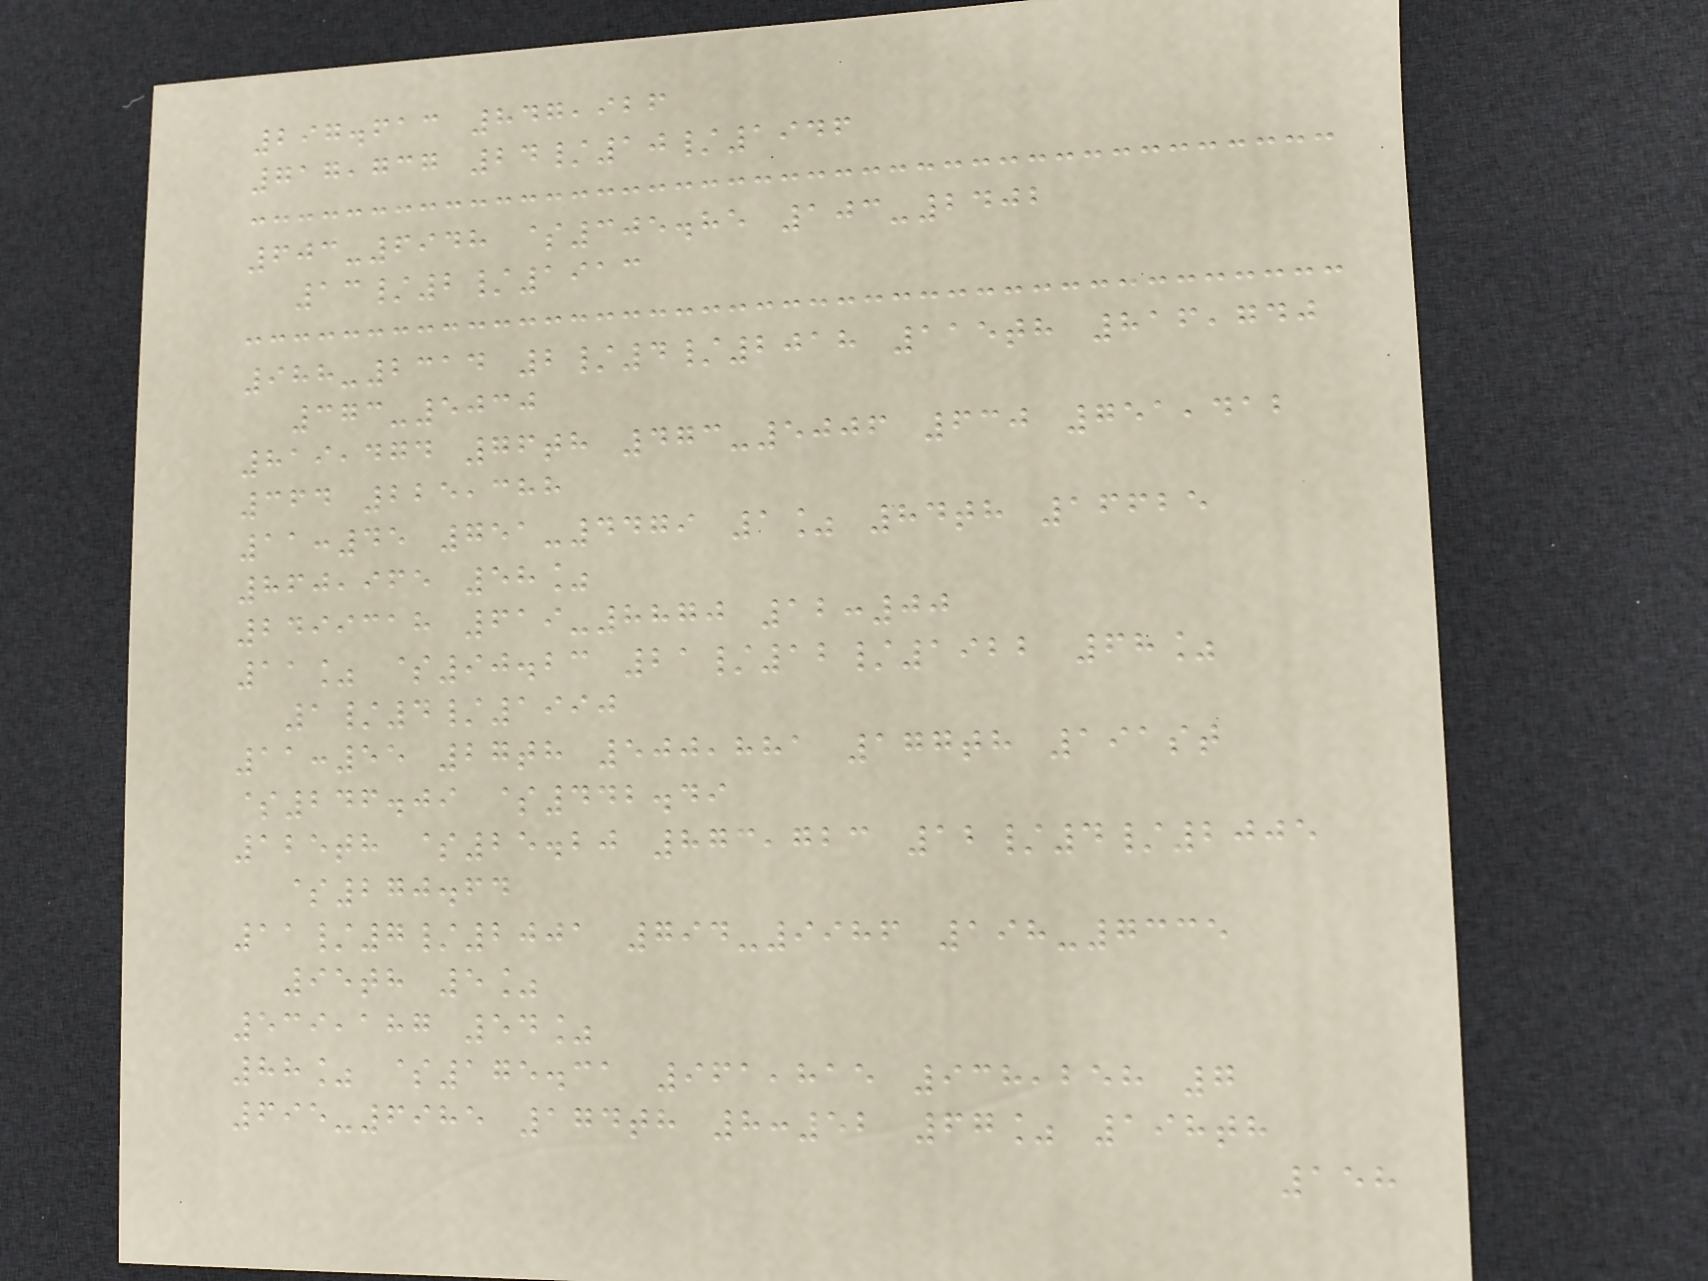297.613 847,926
717,737 24/10/1946
603-6948 $305.85 103-2402
13/2/1913
988-2314 2/4/2018 115th 816,740
373-5030
819,474 76th 473-5006 630 751,412
364 225,388
11:45 751-4479 1% 84th 16625
860,965 58%
2499318 619-8870 12:00
11% $90.23 21/12/1922 68%
1/4/1990
11:55 27th 500,881 177th 191st
$246.09 $442.49
125th $25.20 873,723 12/4/2005
$270.64
11/7/2001 794-9986 198-7335
95th 5%
539,187 54%
88% $175.31 961,815 938,258 7
695-6985 174th 8:52 67% 198th
158
